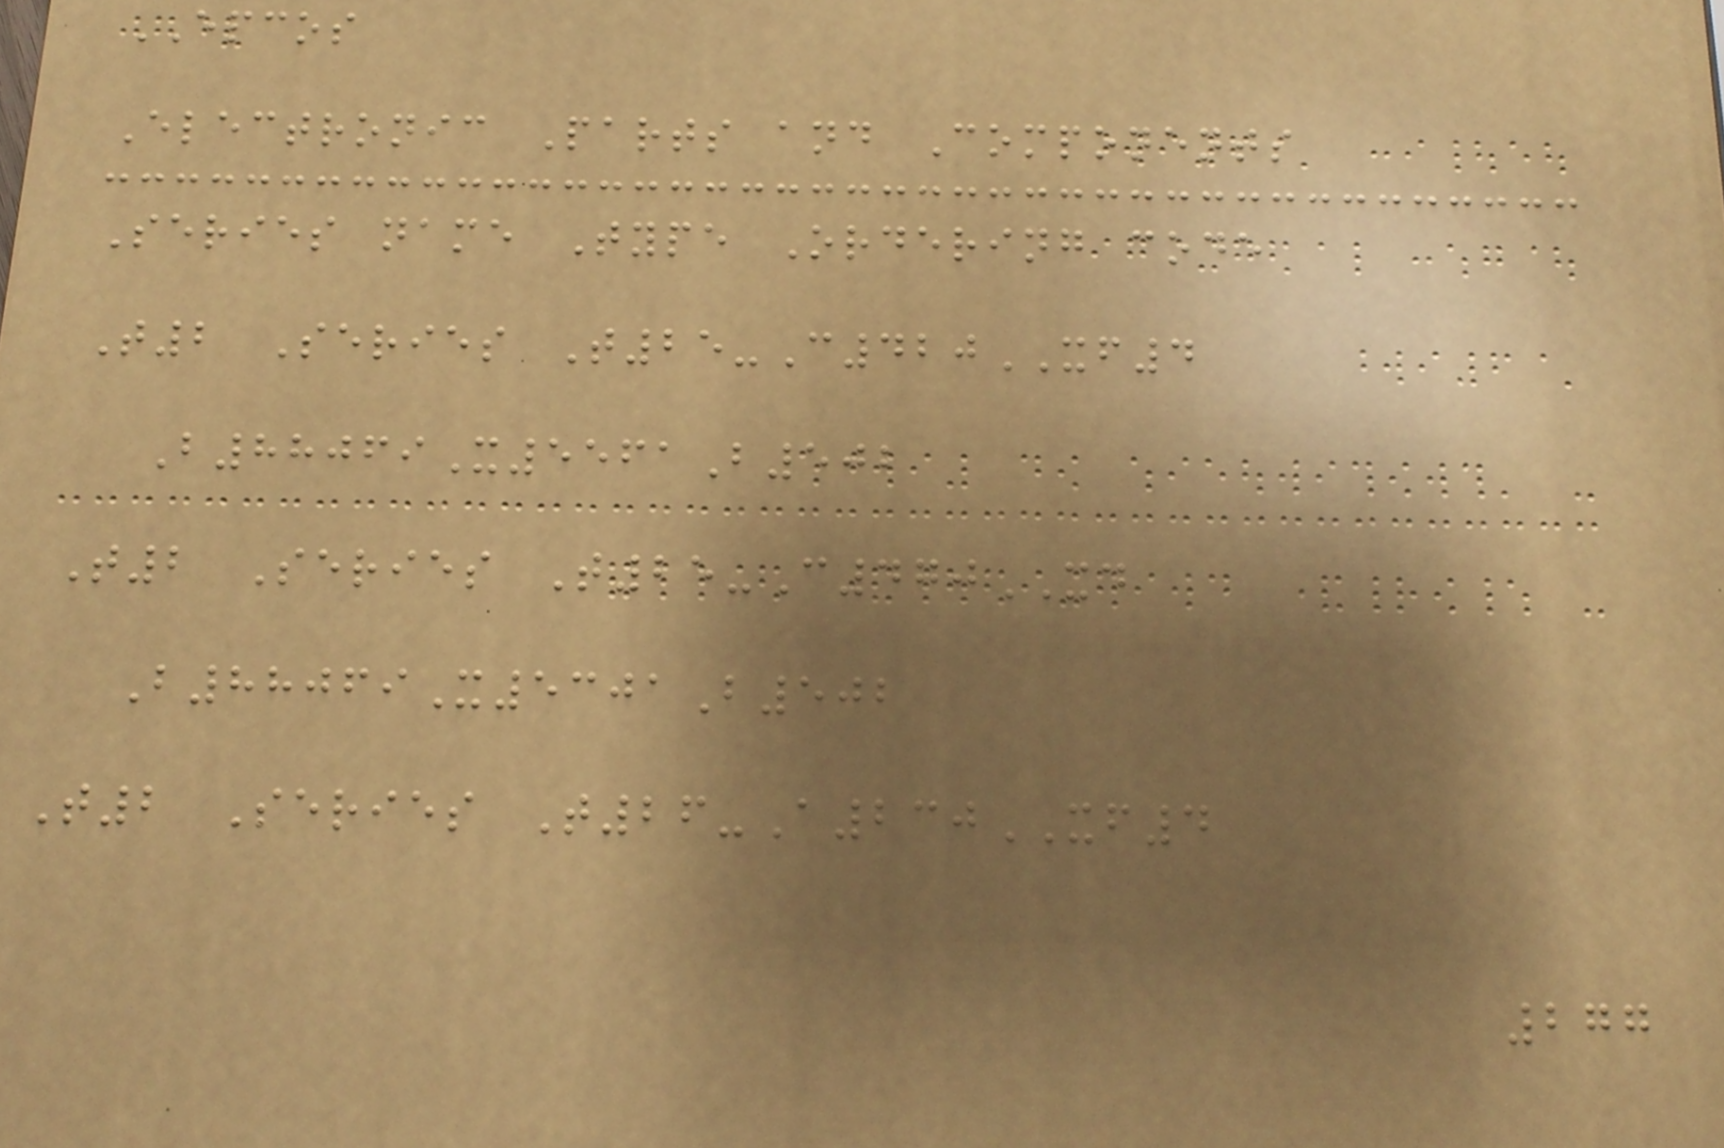EPCOS
Electronic Parts and Components
Series name Type Ordering code
T2 Series T25-C420XF4
B88069X5561B502
T2 Series T25-C470XD
B88069X5301B502
T2 Series T26-A230XF4
277
